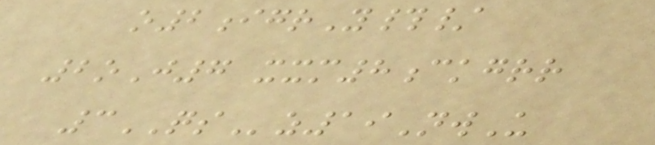o2igrY#/
2oJ7 xxm8ckgrr
3QSz19NwU
